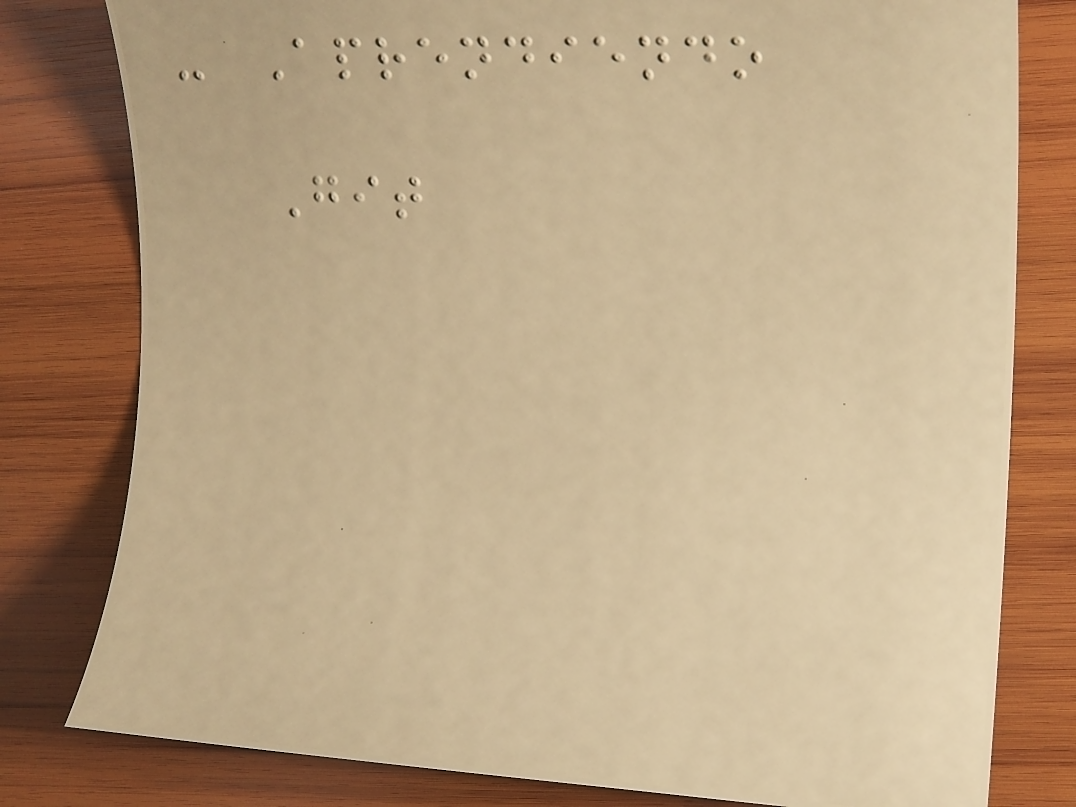- Aprendiendo
Git
